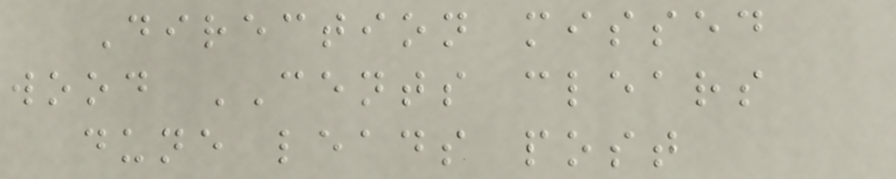Direction missed
wood CENTS clears
dune leads post
